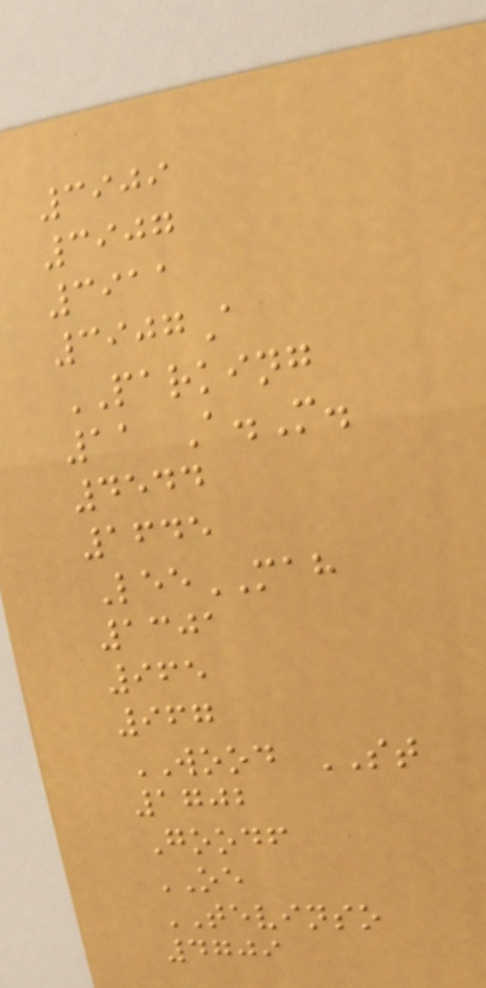3909
3907
3911
3907A
PARKING
11 A.M.
4544
1645
LeeMAH
1301
965
967
WOOD ST
1702
Goodf
OE
TEVINSO
4709
